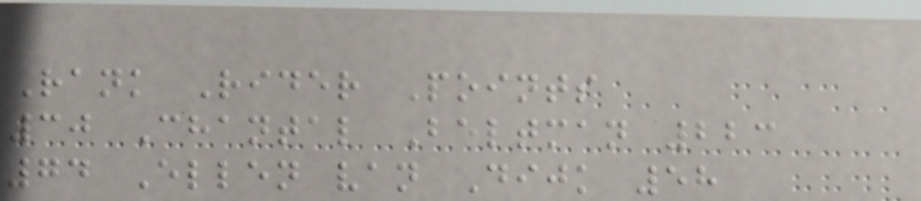Rank Rider Points
30 Chantal Beltman 223
74 Ellen van Dijk 58
